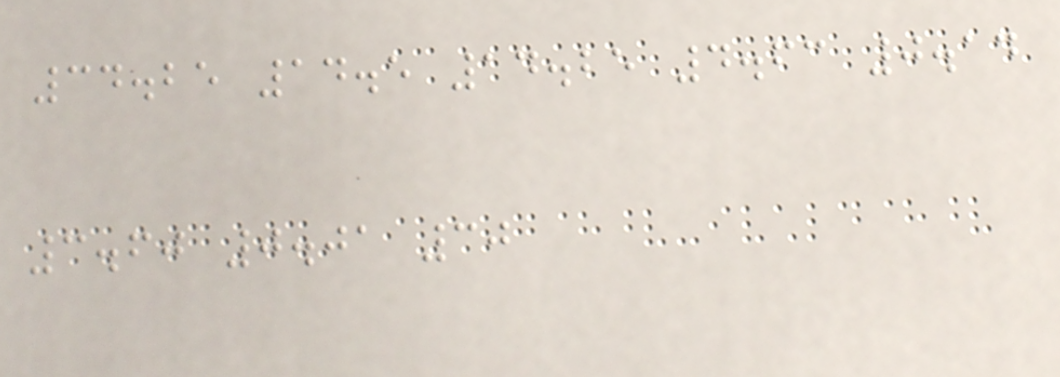34.25 14.5 14.25 4.63 0.14
3.60 0.01 30
